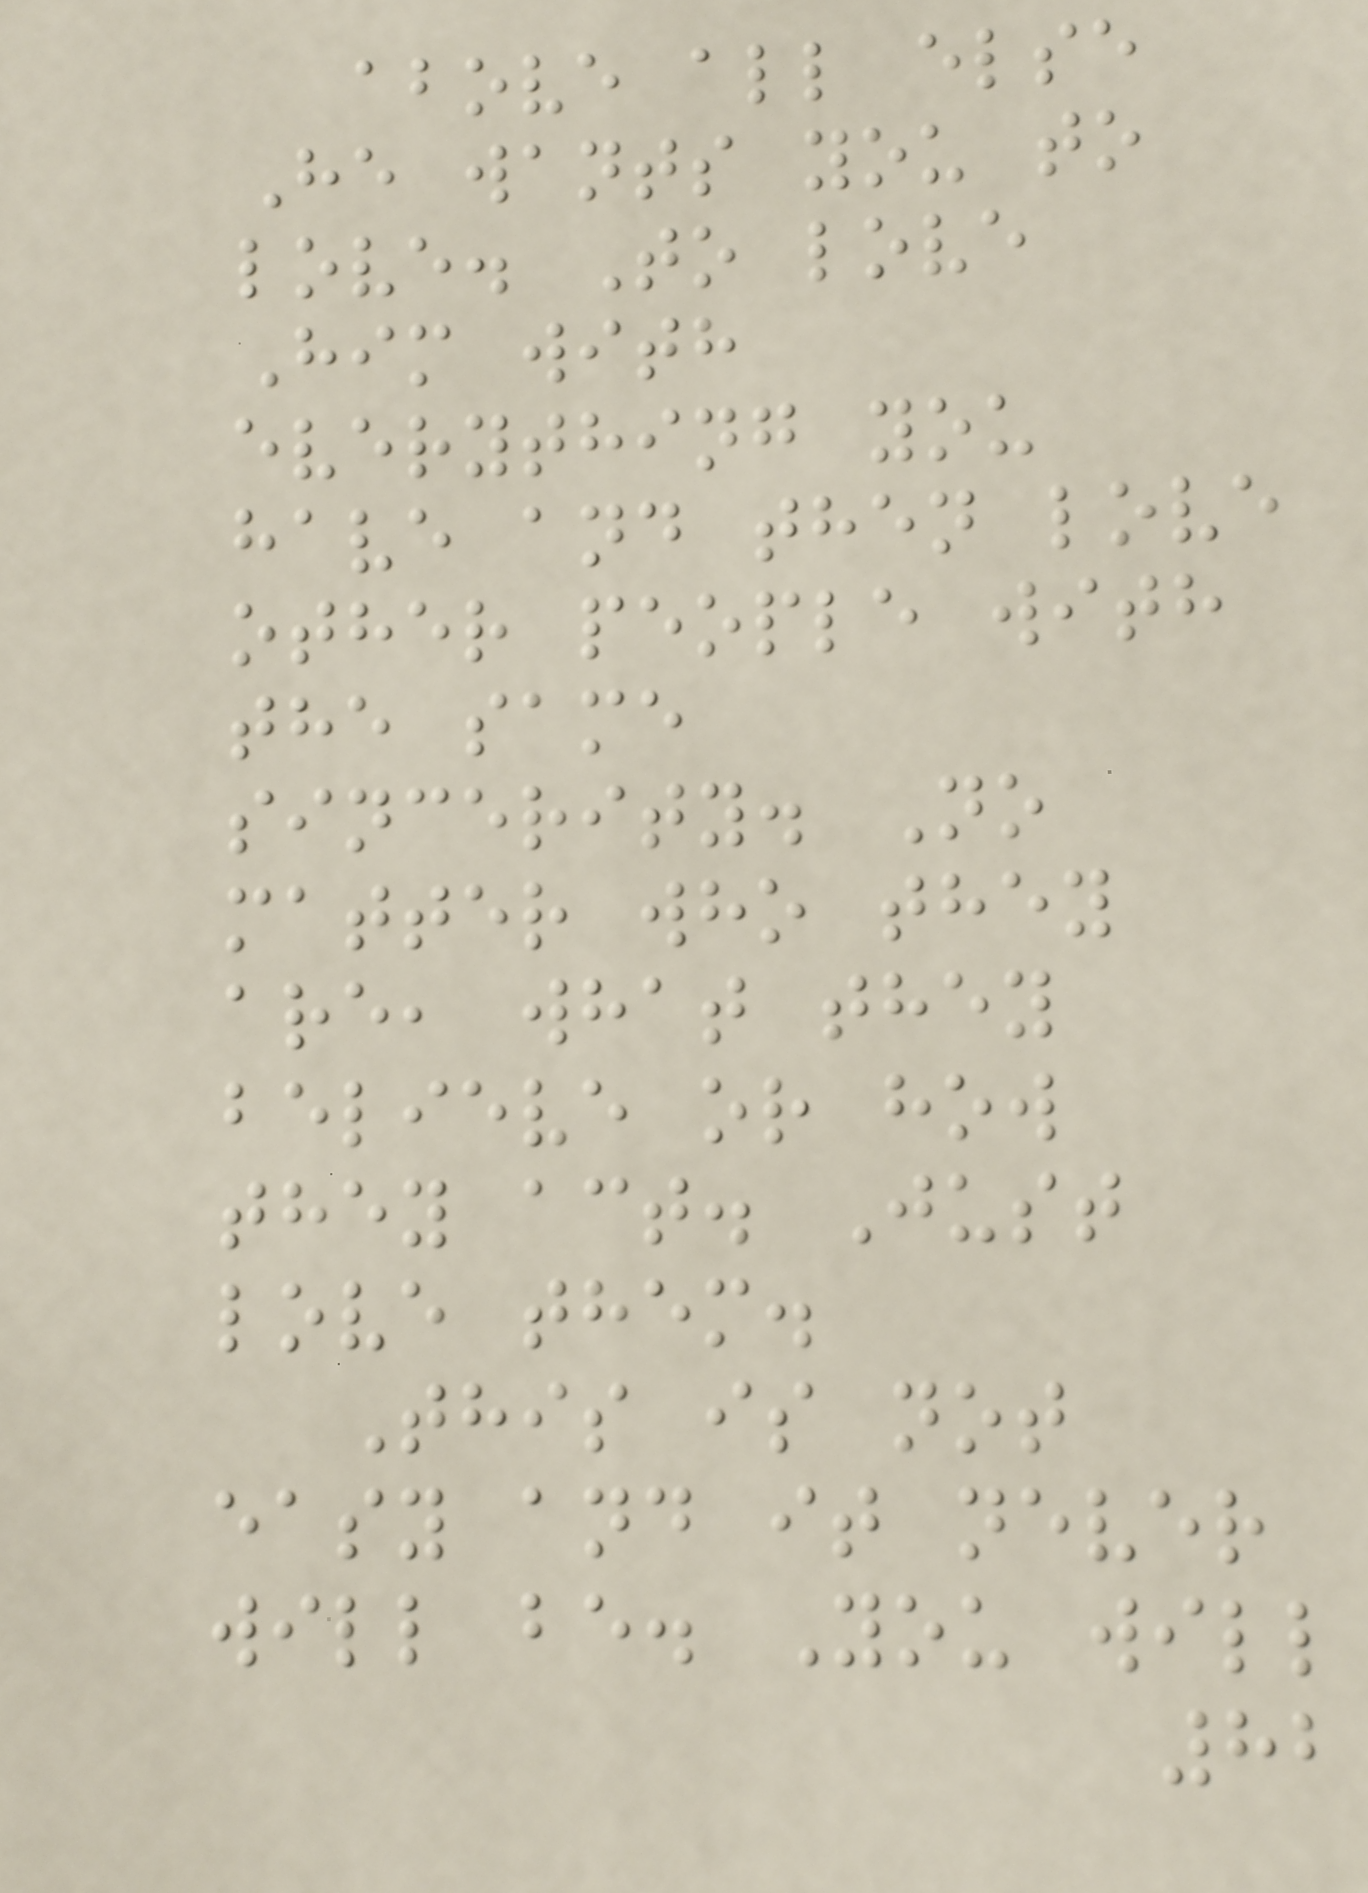above all else
He wants you to
love. To love
Him with
everything you
have and then love
other people with
the same
sincerity. No
matter who they
are, what they
believe or how
they act. Just
love them.
This is not
easy and it never
will be. You will
82
